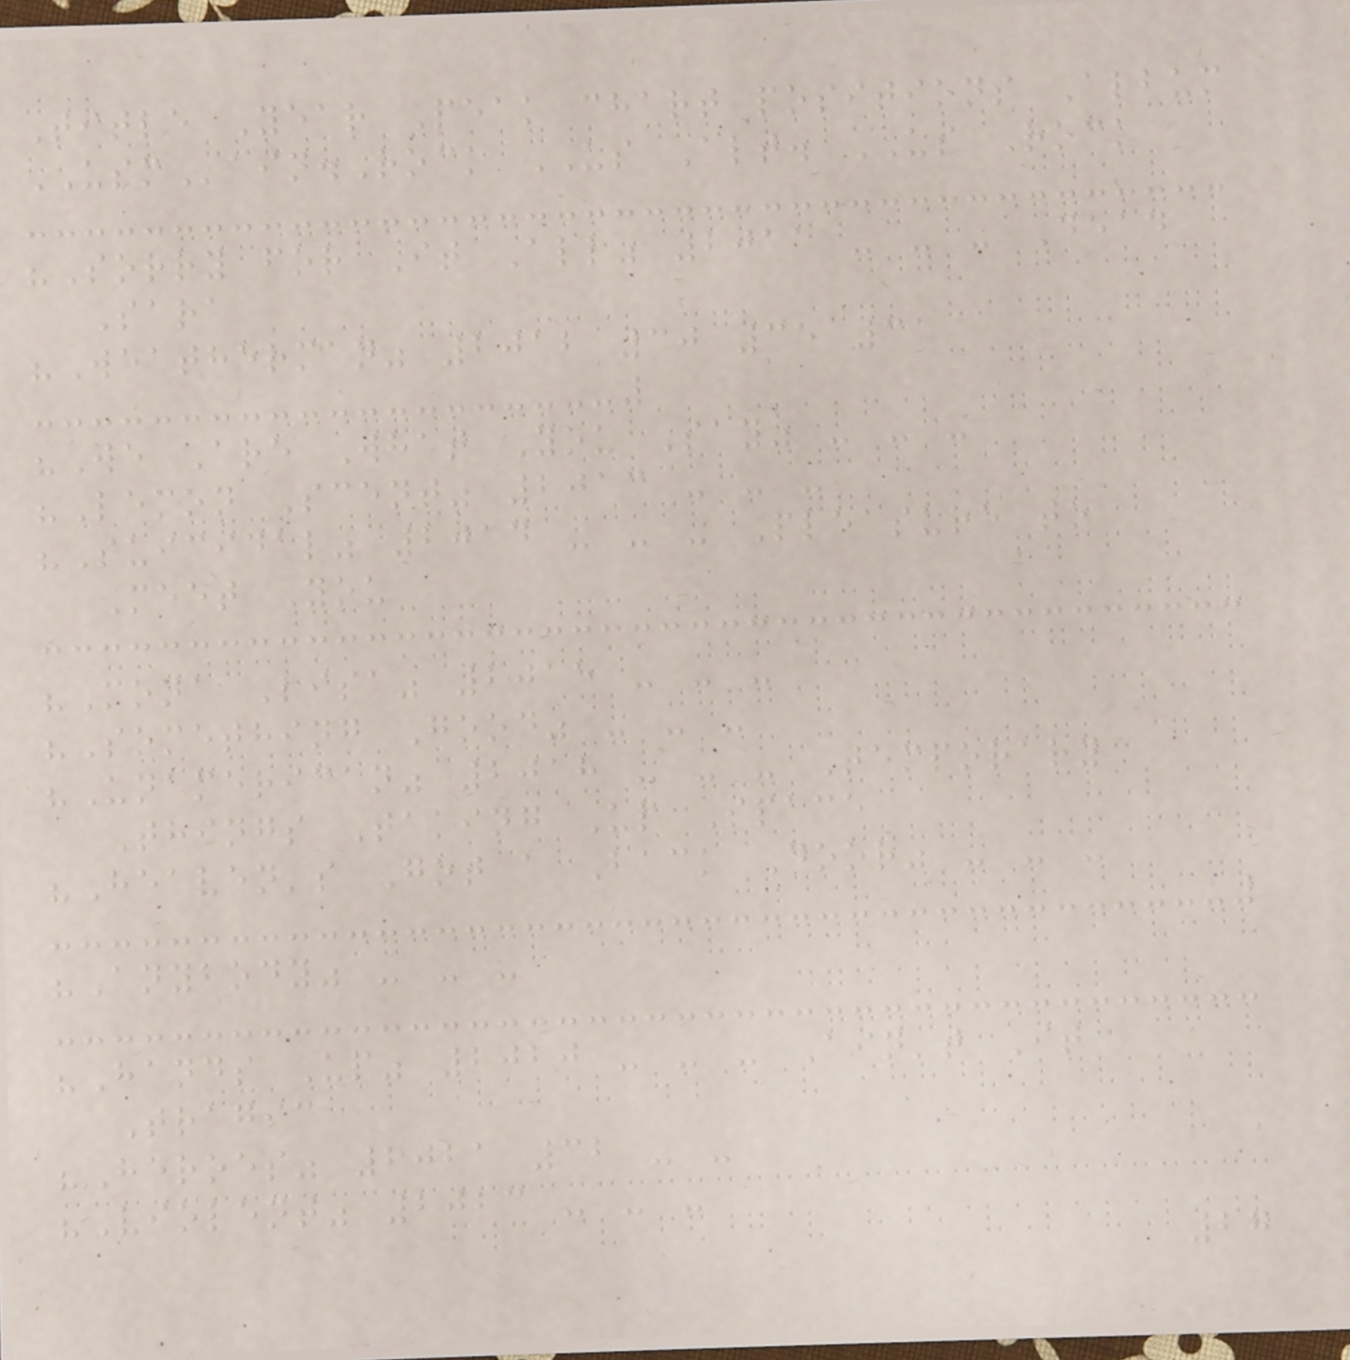Title Year Peak chart positions Album
USMain.Rock US Alt. US Rock
"Sorry for It All" 2011 - - - Dead
Sara
"Weatherman" 2012 30 35 31
"We Are What You Say" - - -
"Lemon Scent" 2013 - - -
"Suicidal" 2014 - - - Pleasure to
Meet You
"Mona Lisa" 2015 - - -
"Something Good" - - -
"Unamerican" 2018 - - - Temporary
Things Taking Up Space
"Heaven's Got a Back Door" - - -
"Anybody" - - -
"Hands Up" 2020 - - - Ain't It
Tragic
"Heroes" 2021 32 - -
"Violent" 2023 - - -
27
